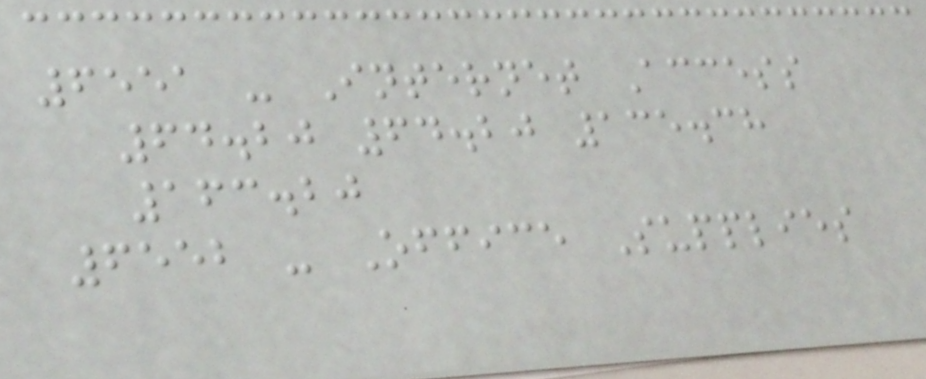6551 - Internet Access
64.20 64.20 135.38
163.20
6552 - Office Supplies
